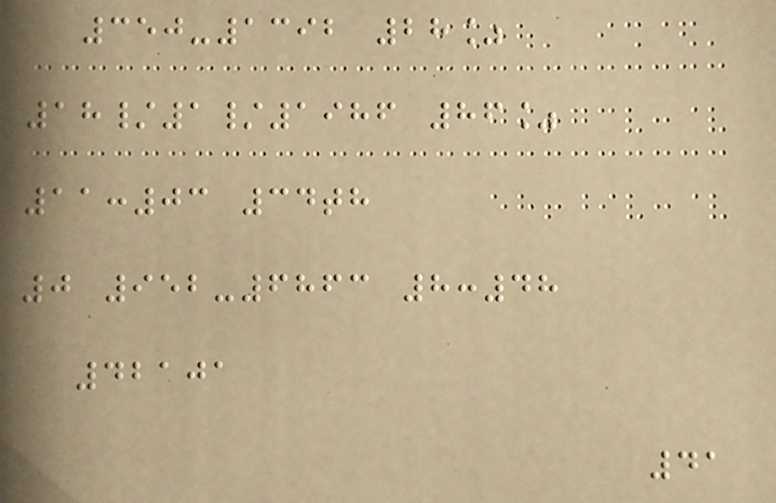350-1392 28%
18/1/1986 86%
11:03 34th
0 952-6863 8:48
42101
41
